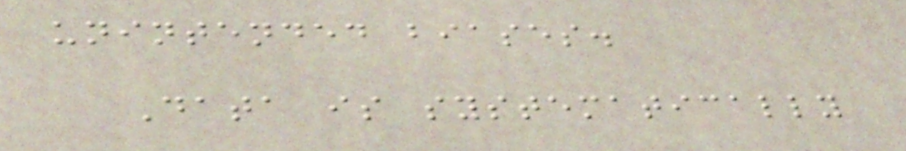unintended biases.
Data is systematically
